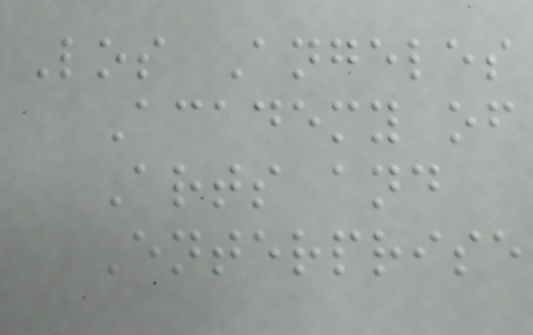Los Angeles
Academy of
Arts and
Enterprise
